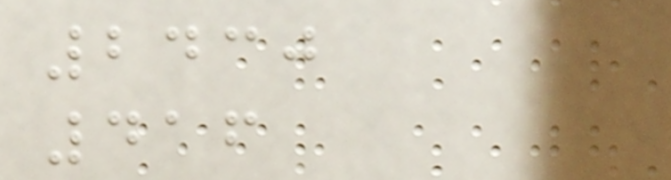2430
416
